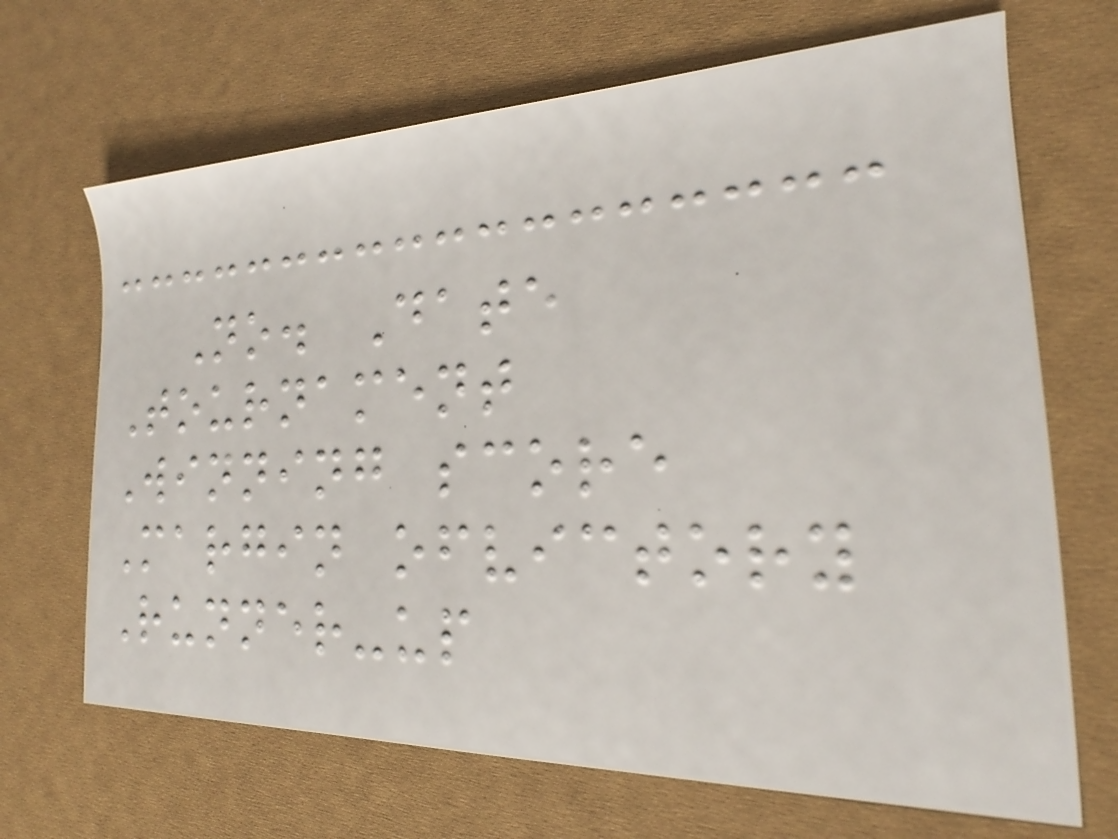No. Date
Tournament
Winning score
Margin ofvictory
Runner-up
